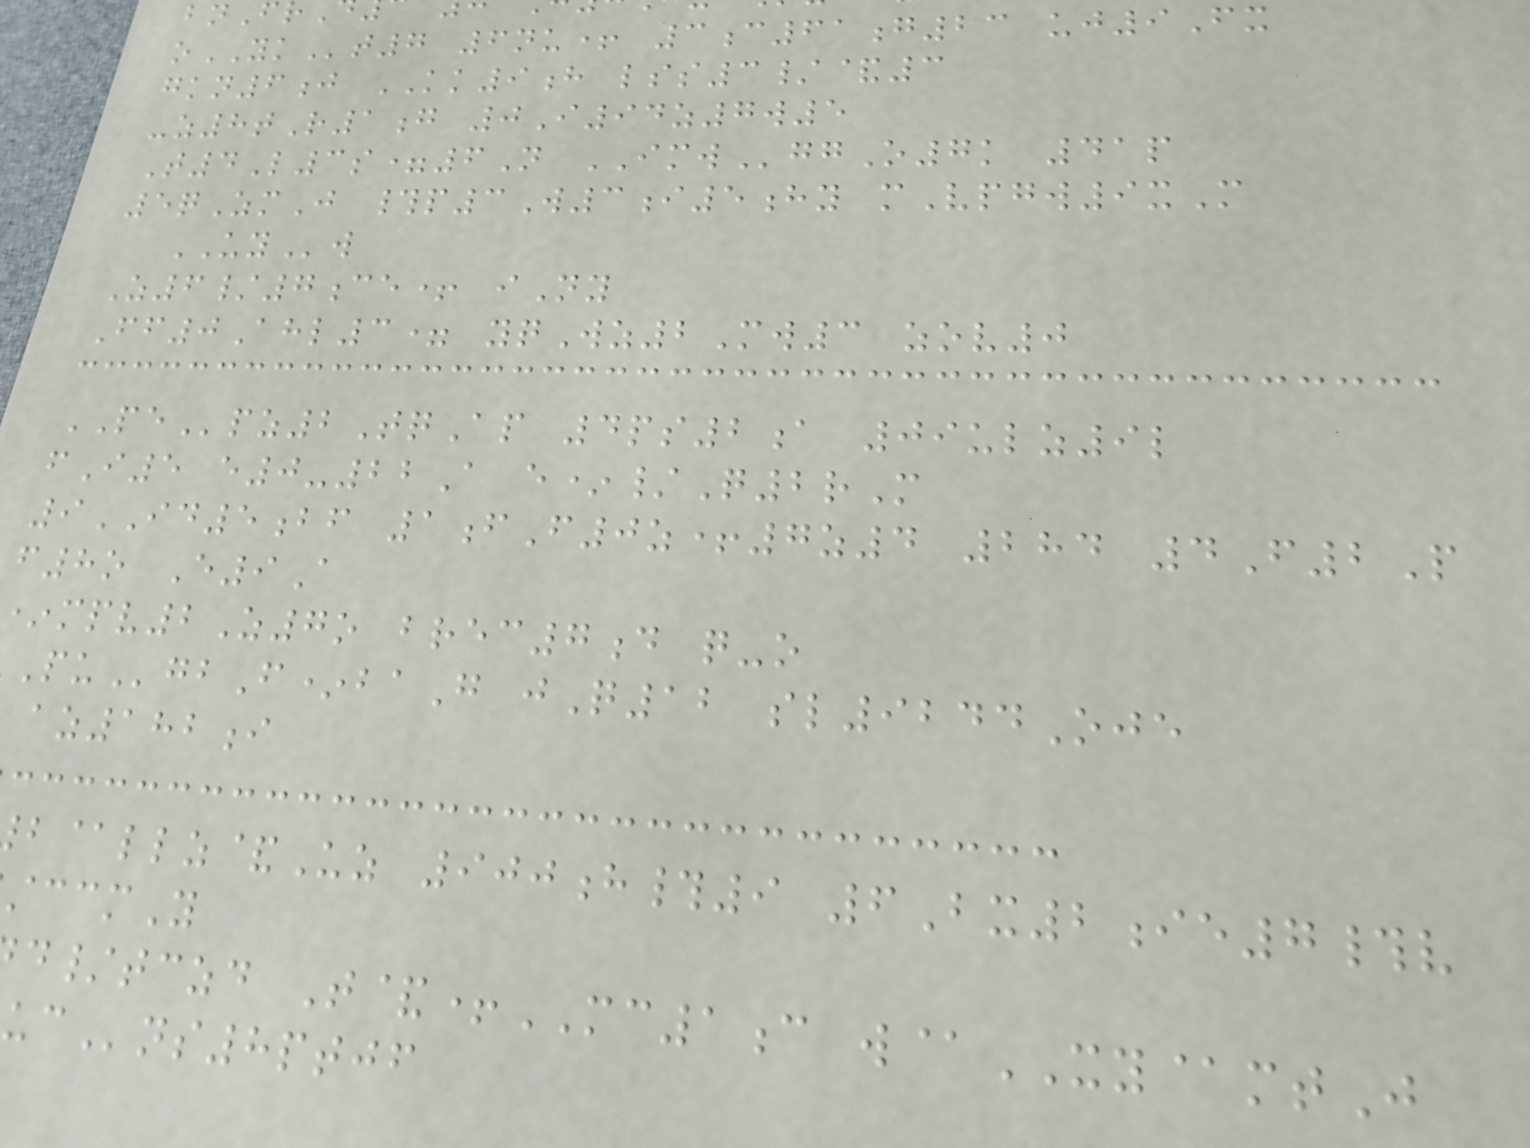oYKt7 6nu+ 3c61g23 uj9Fx
gkn6j KK9h lss3/&3
-z8tR1g 0I94z7w5
T4L3s=6N IMWggO7k 41p
5qZmJ #p3W3i5hy mVpgw9xM
UYw
Z6/7ce+ iNy
Ff0Ahl3= yqWz2Mw3 zov0
PEpz2TqAp 4ps2a 09ulz9l
fI5 e0-22A e*/Q2rM
9ID5bf 1fF0z+7z4 284 4F2P
f8o E9A
mpv2Z7o brec7d q-o
gbF*baG jQ12 sl9244Oje
az182i
@llz&Uz 900h#9 6Bx2ie7#v
ccmY
d/tczd T&+MC1c w@XY@mtJ
ns8ptjf
